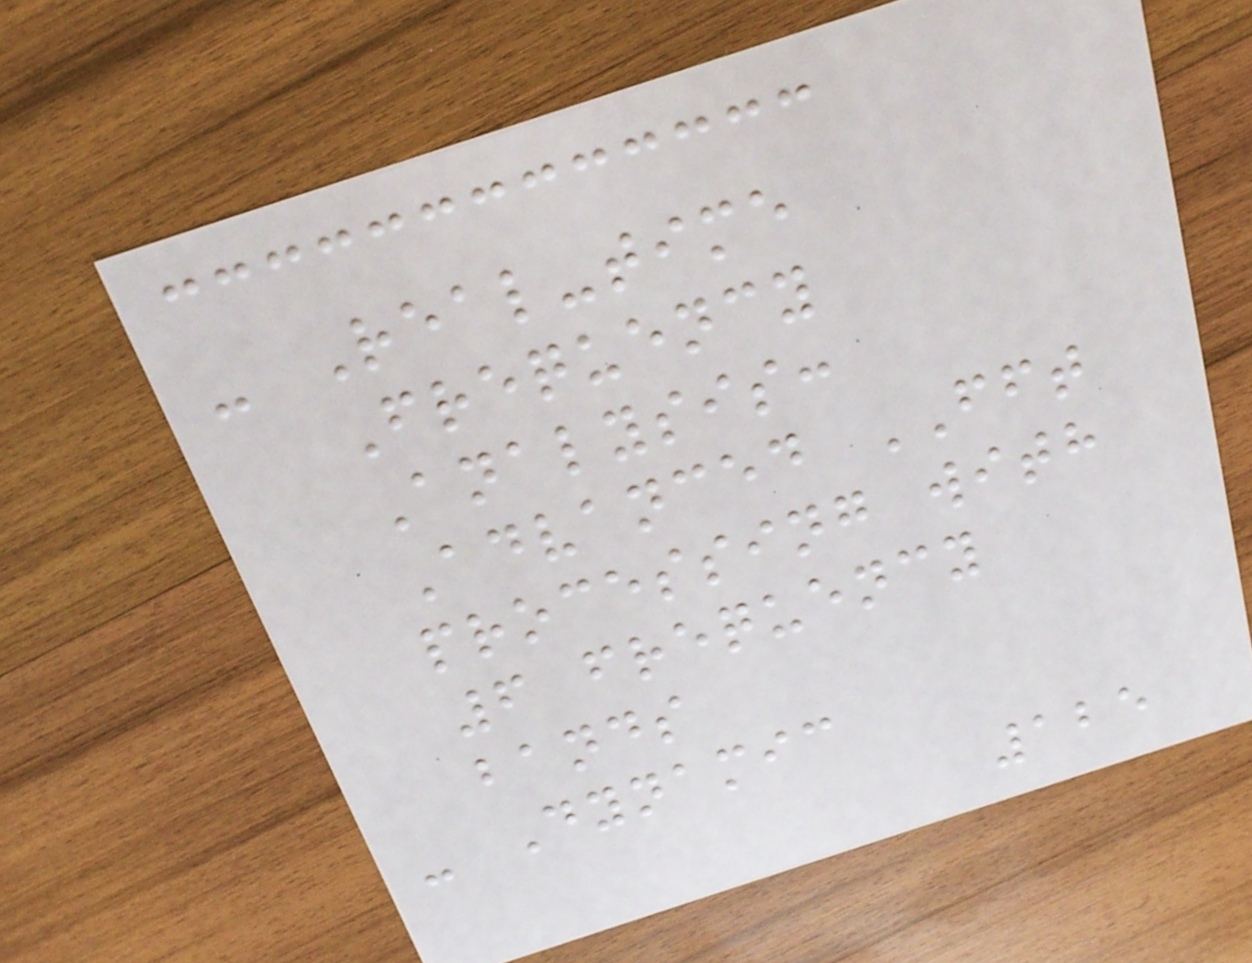- Real-time
Frequency
Analysis:
Advanced FFT
processing with
6 frequency
bands
- Dynamic
125
